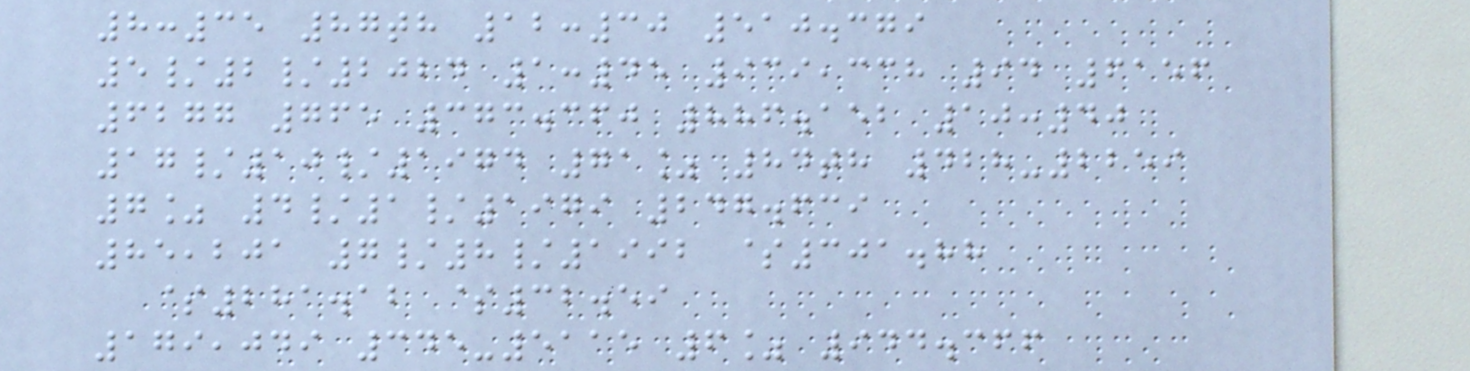8:35 87th 12:30 510.379
5/2/2024 1:45 939,338 94 6156
6277 765 373.360 886.152 10:40
17/10/1974 71% 84th 428-2259
7% 4/1/1979 247.639
85,201 7/8/1992 $301.88
$281.12 $32.59
179,049 345-5115 6% 944.366
